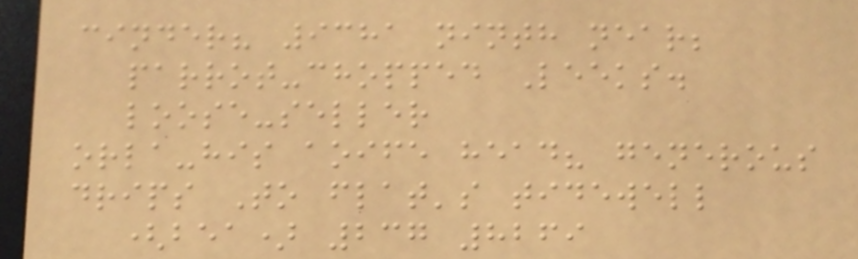cinder? 9381 ninth near;
parrot-chopped Leeks.
loose-seller
orla-his aoife head? generous
drips To flat's tidewell
(bea) 237 8269
